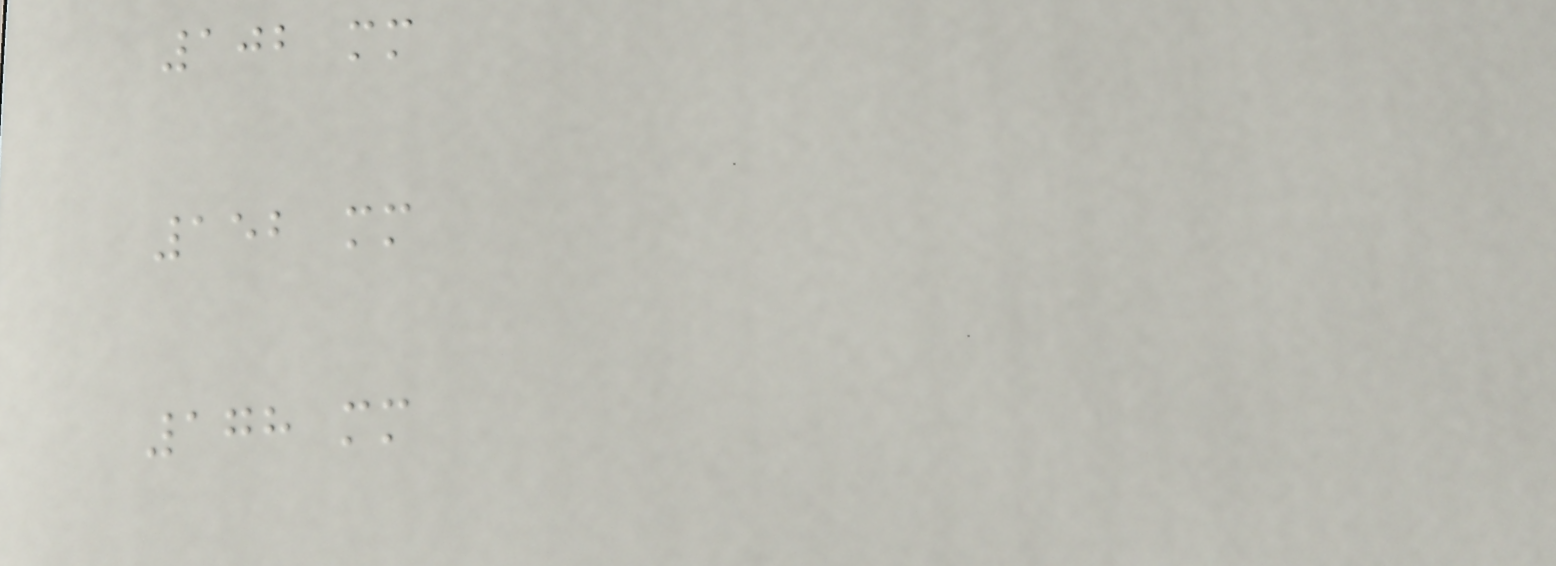102 mm
152 mm
178 mm
